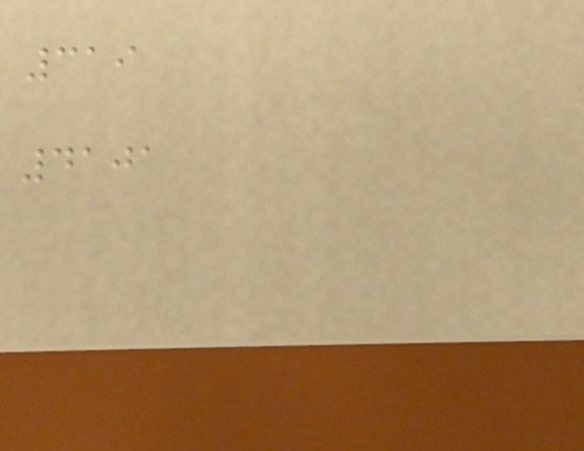319
4101
